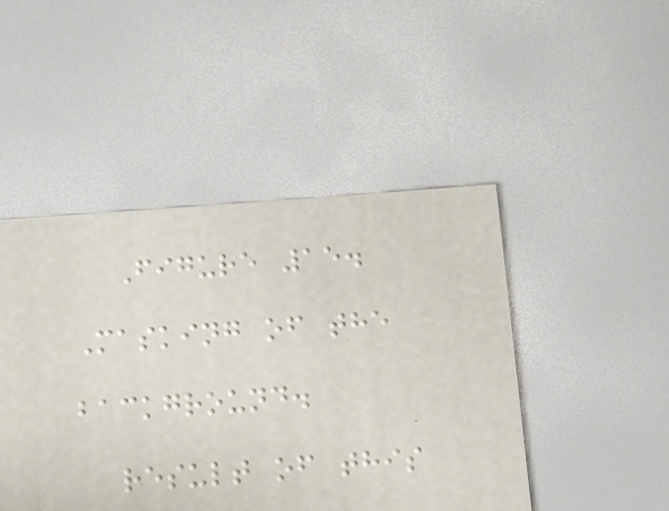Figure 15.
Masking of the
background.
result of this
